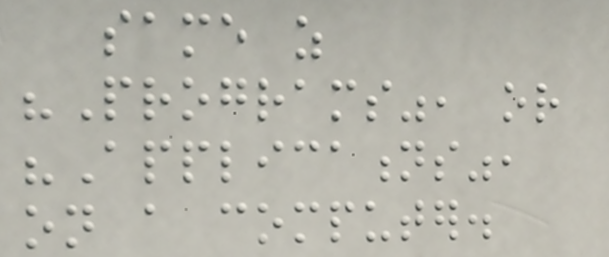same as
"Programs", or
"Applications",
on a computer.
